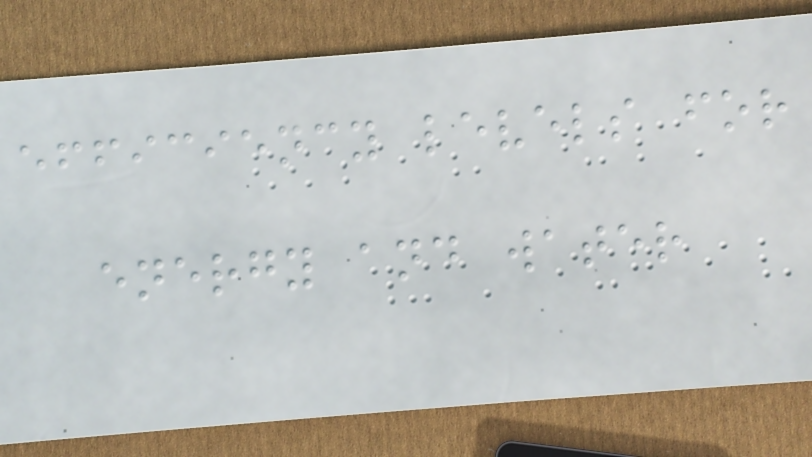efficiency levels for
energy and water
